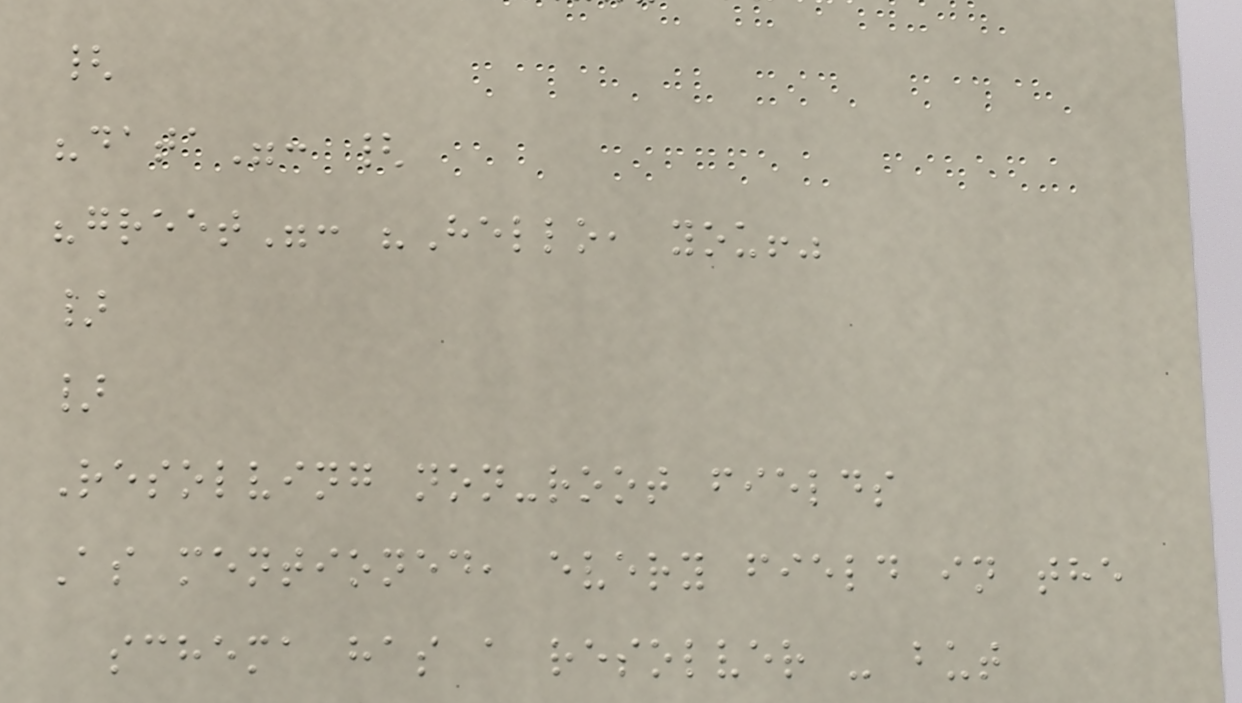{
"data": {
"greet": "Hello, you!"
}
}
Resolving non-root fields
As mentioned, every field in the
schema has a resolver - but
